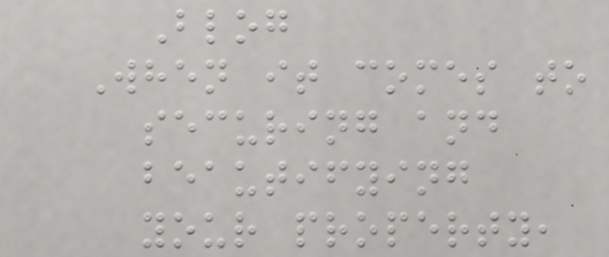Blog
When it comes to
securing and
beautifying
your property,
